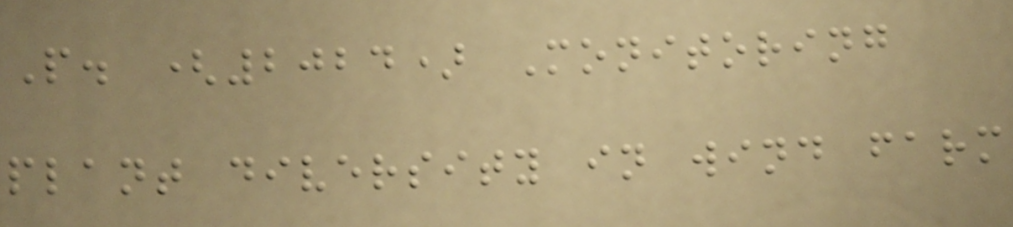P. (2024) Monitoring
plant diversity in wind farm
